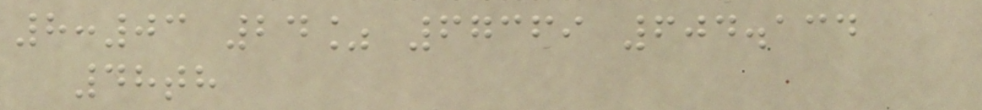8:03 24% 67369 604.134
48th
